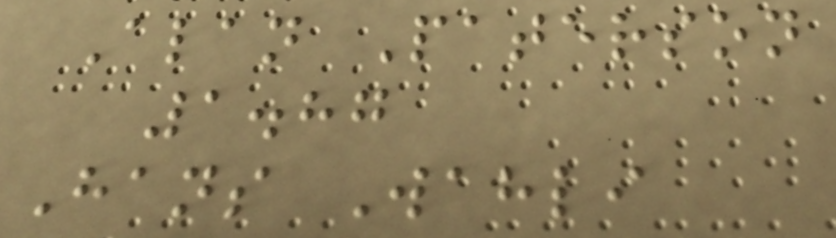Alan Paterson
1.87
Hans Wahli
